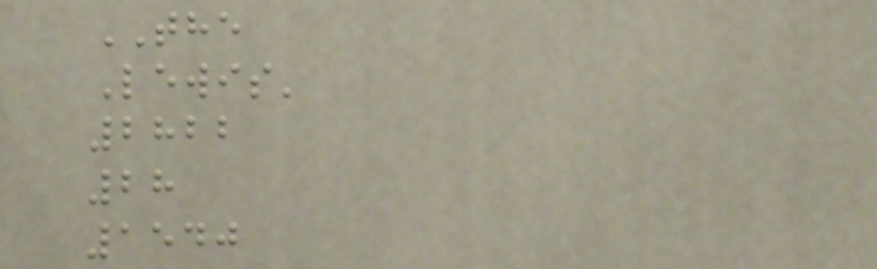THE
Lewis'
2822
28
1540
